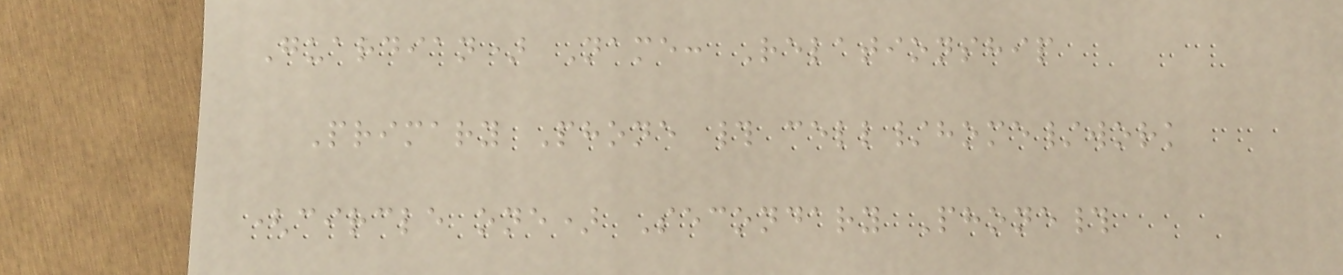Guardian) Name: Relationship
Primary Phone # cell/home/work
(circle one) Secondary Phone#
